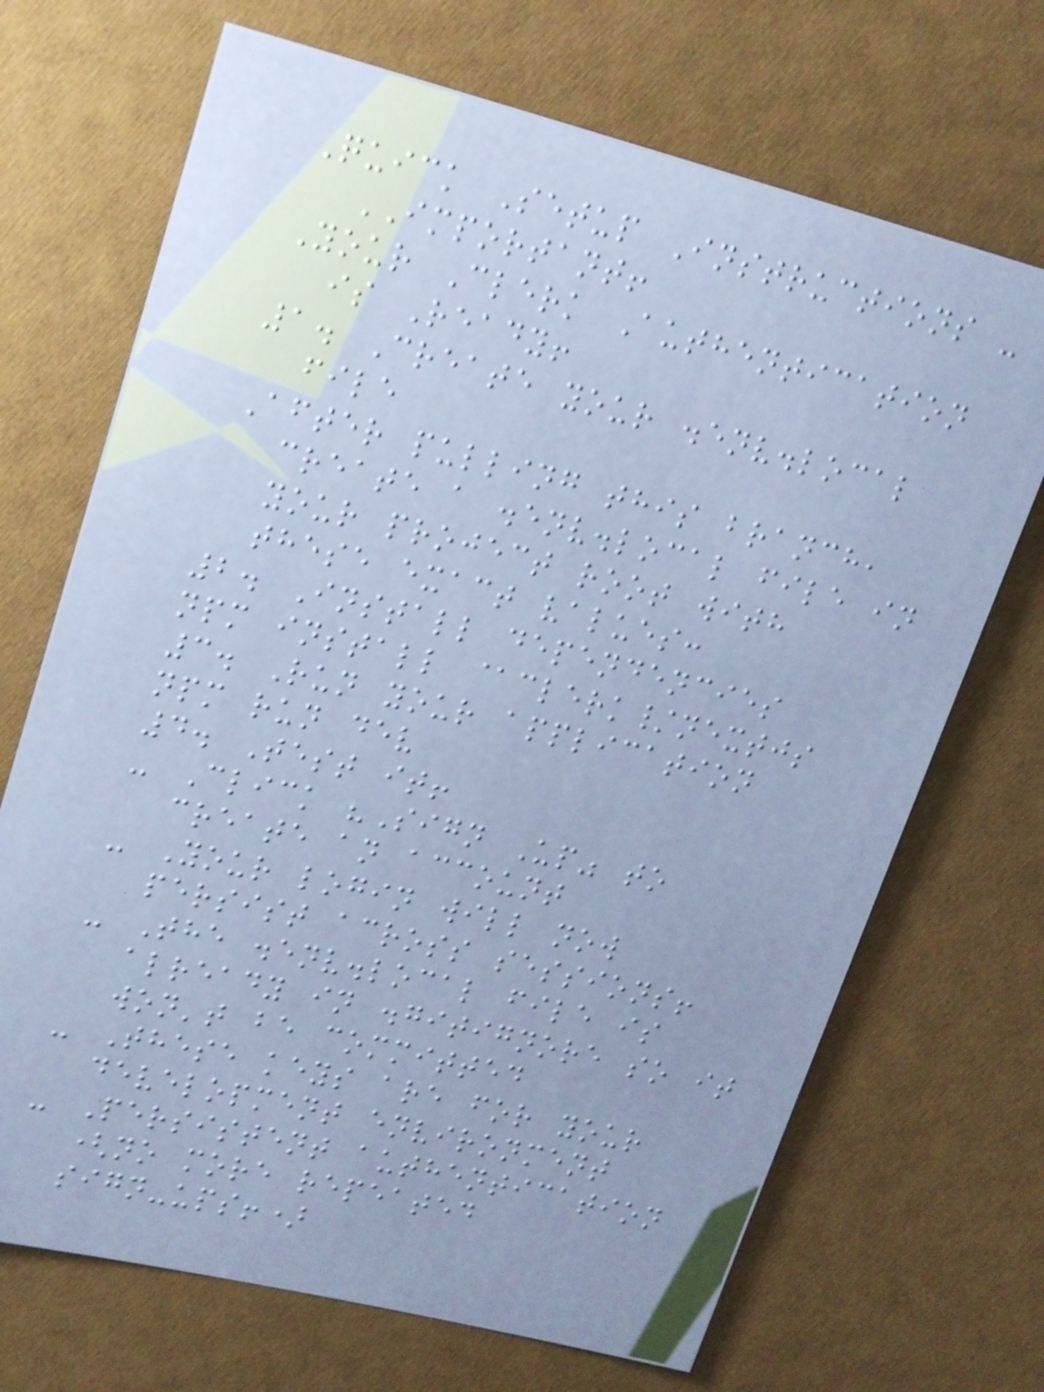Quick Setup Instructions -
IMPORTANT!
Your Clerk Authentication
is Ready!
1. Create your .env.local
file
After pulling this branch,
create a .env.local file in
your project root with
these exact values:
2. Install dependencies
npm install @clerk/nextjs
3. Run your application
npm run dev
4. Test it!
- Click "Sign Up" to
create an account
- Your login will now
persist across sessions!
- The .env.local file is
already in .gitignore so it
won't be committed
- These keys are for your
development environment
- Persistent authentication
(no more repeated
sign-ups!)
